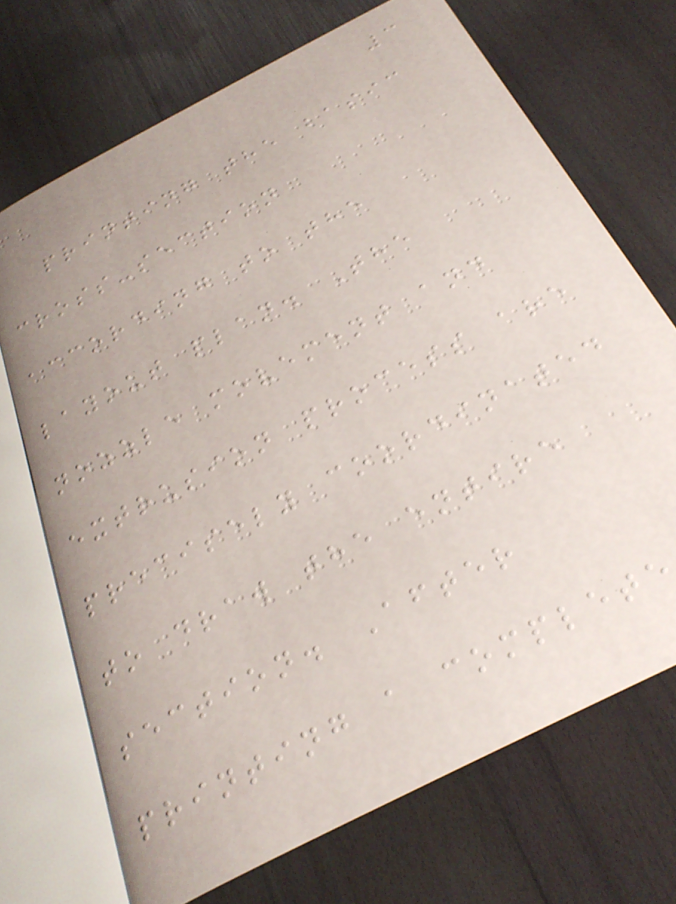3
printing the basic
cross-section
according to the
layout plan. The
nozzle movement and
extrusion process are
precisely coordinated
to draw the entire
section. After
printing a complete
